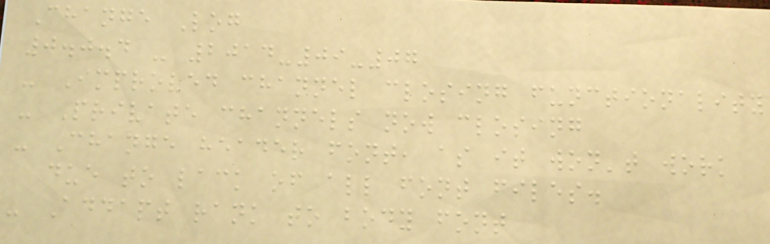Change Log
0.0.4 - 2014-09-07
- Improved channel closing functionality
- Private channels now closing
- Change header font, as it won't work
due to lack of all font files.
- Addapt rank to body font
